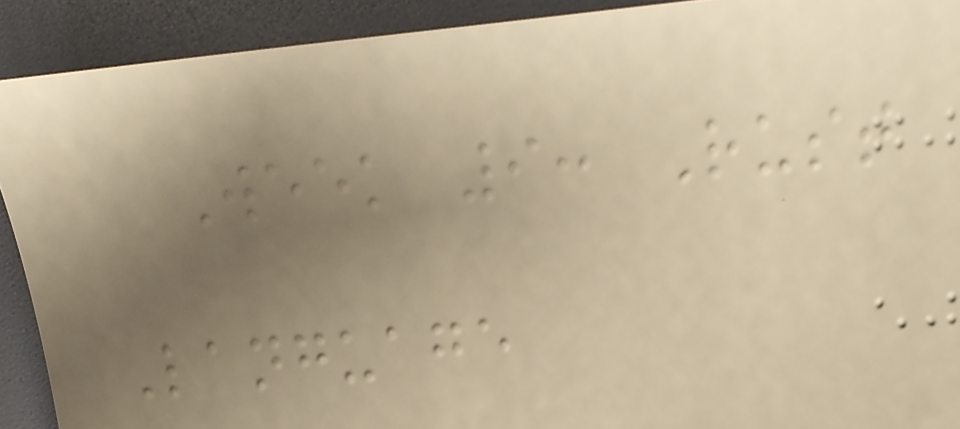Week 9: Rust
Language
